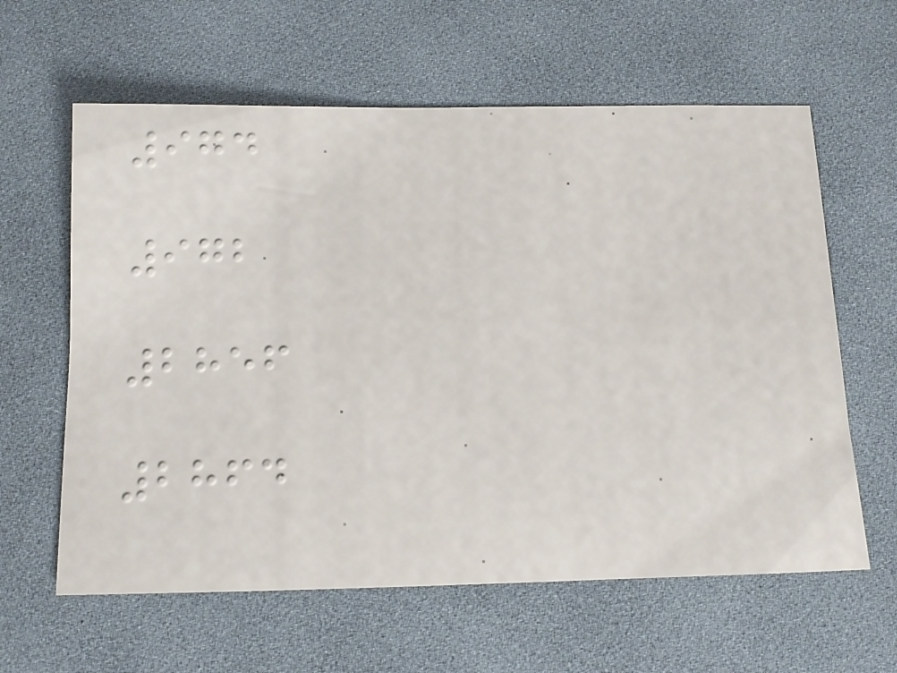974
972
2856
2864
